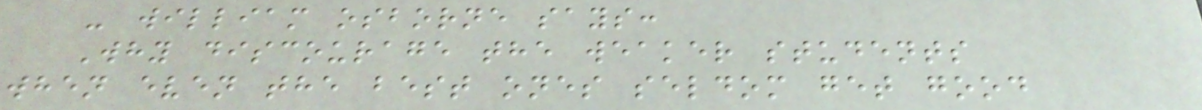- william osborne says:
Why discourage the weaker students
when even the best ones seldom get good
